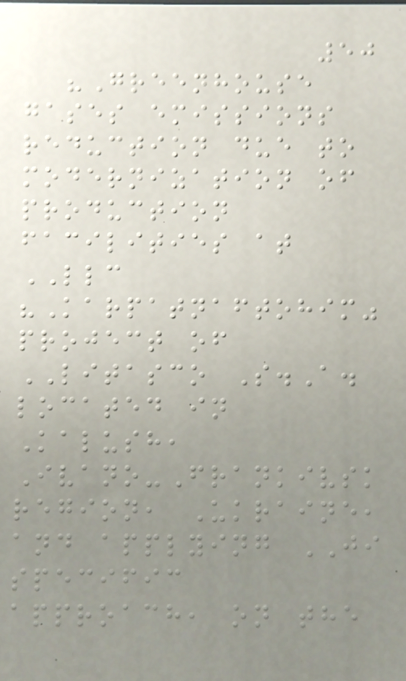50
"Greenhouse
gases emissions
reduction due to
modernization of
production
facilities at
LLC
"Karpatnaftohim"
project of
LITASCO S.A.
located in
Kalush,
Ivano-Frankivsk
region, Ukraine,
and applying JI
specific
approach, on the
